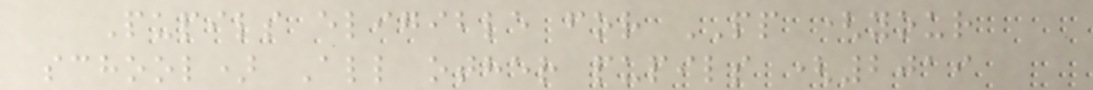Pupils eligible for PP (your
school) All other pupils (2019
